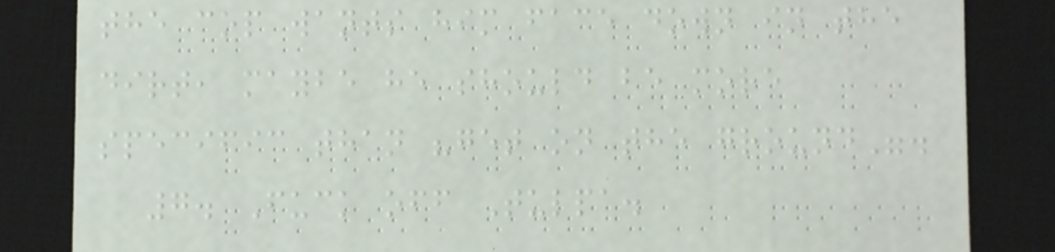the cop wants him face down in the
dirt, maybe he should be more
specific than "get on the ground".
7. Fuck off Tulpa.
